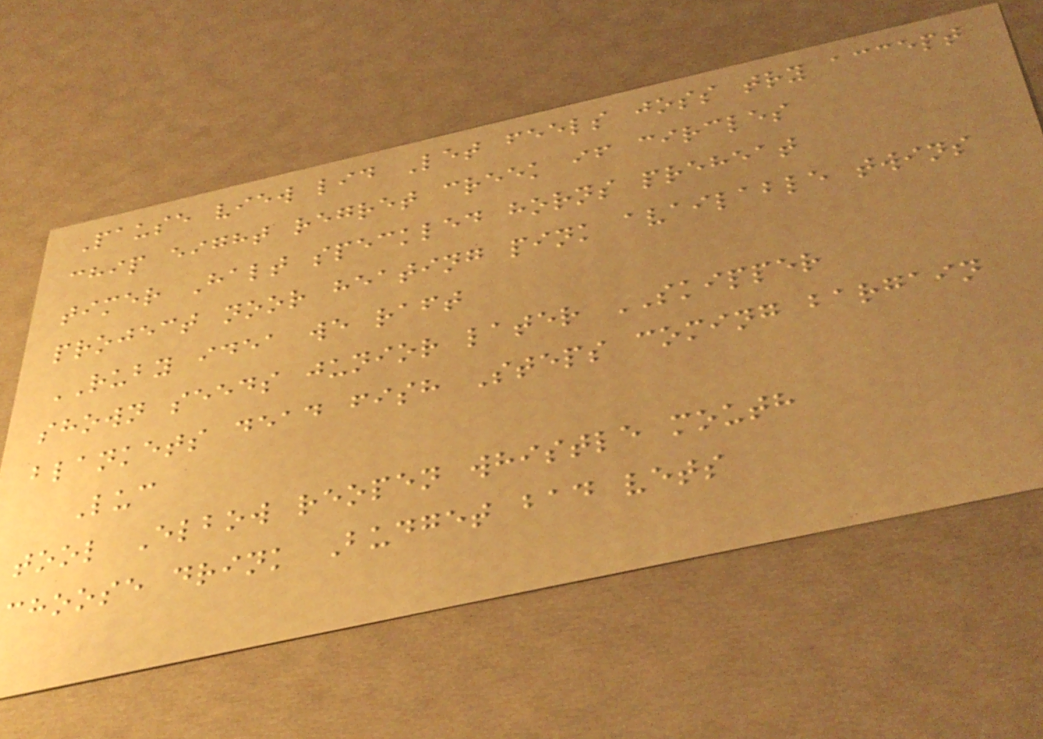Pause view lid Let feels joss try accept
chip eight regret creek if circles
timer Halt speckled horns preheat
project noor heating pink available twins
RUBY idea we raft
shown seeds junior later SKIPPER
blankets dead fish Steps coming bargain
Luc
tool Elbow reopen whistle mouth
choose drink Budget bad vets
